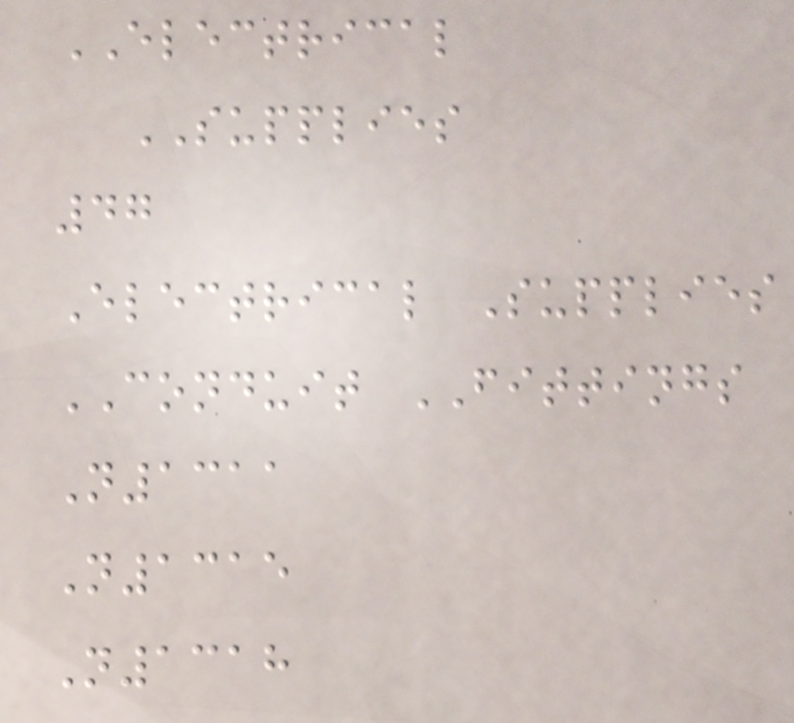ELECTRICAL
SUPPLIES
47
Electrical Supplies
CONDUIT FITTINGS
N1311
N1315
N1318
